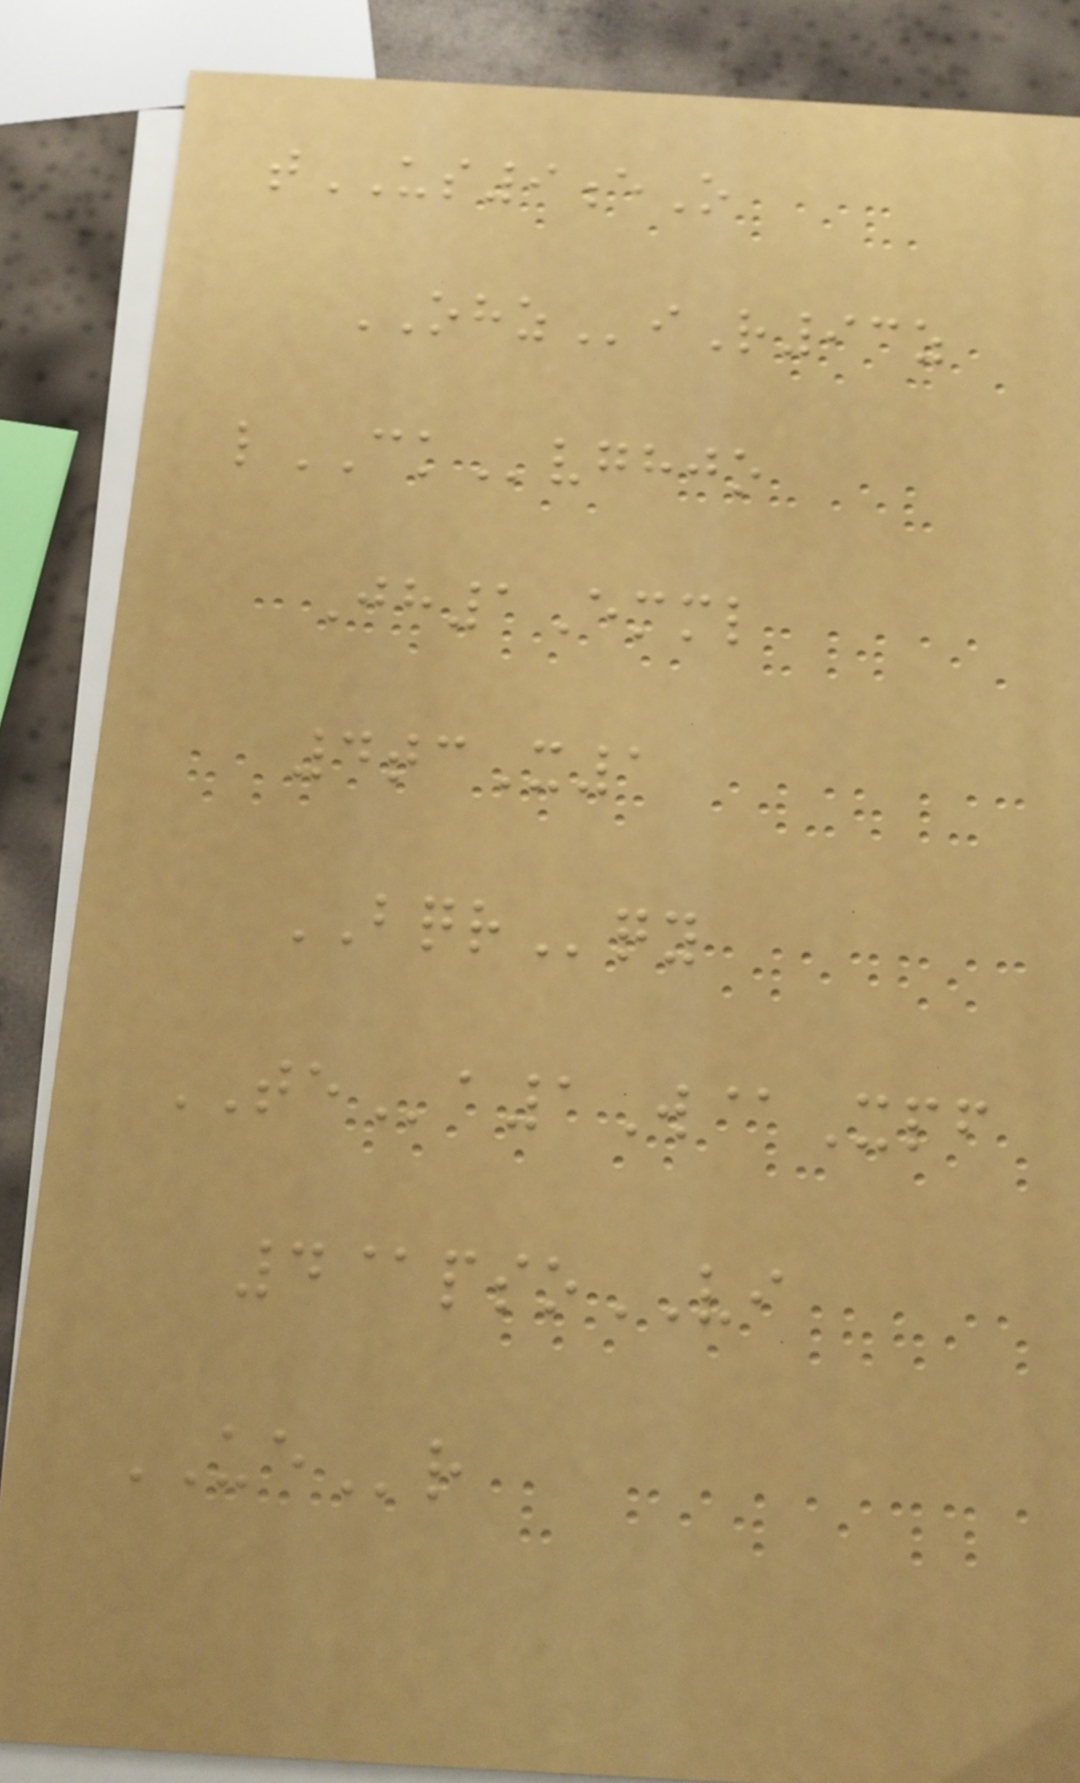tUS9eO
OHZiR93z
lCKvghjo
Jh1Emml
4tcX1
BQRqy
TEa1W@Xpf
4@psoVI
UEr
